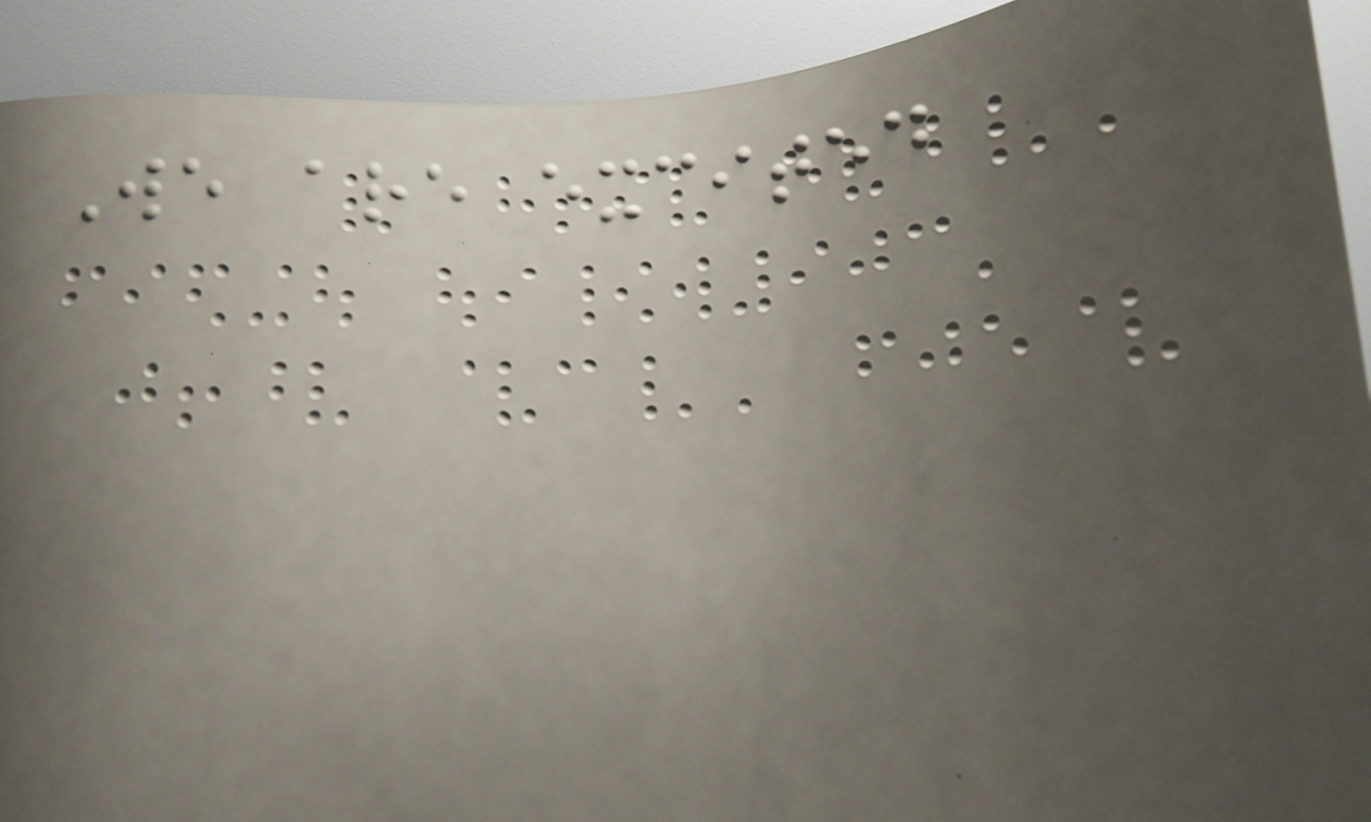We are excited
